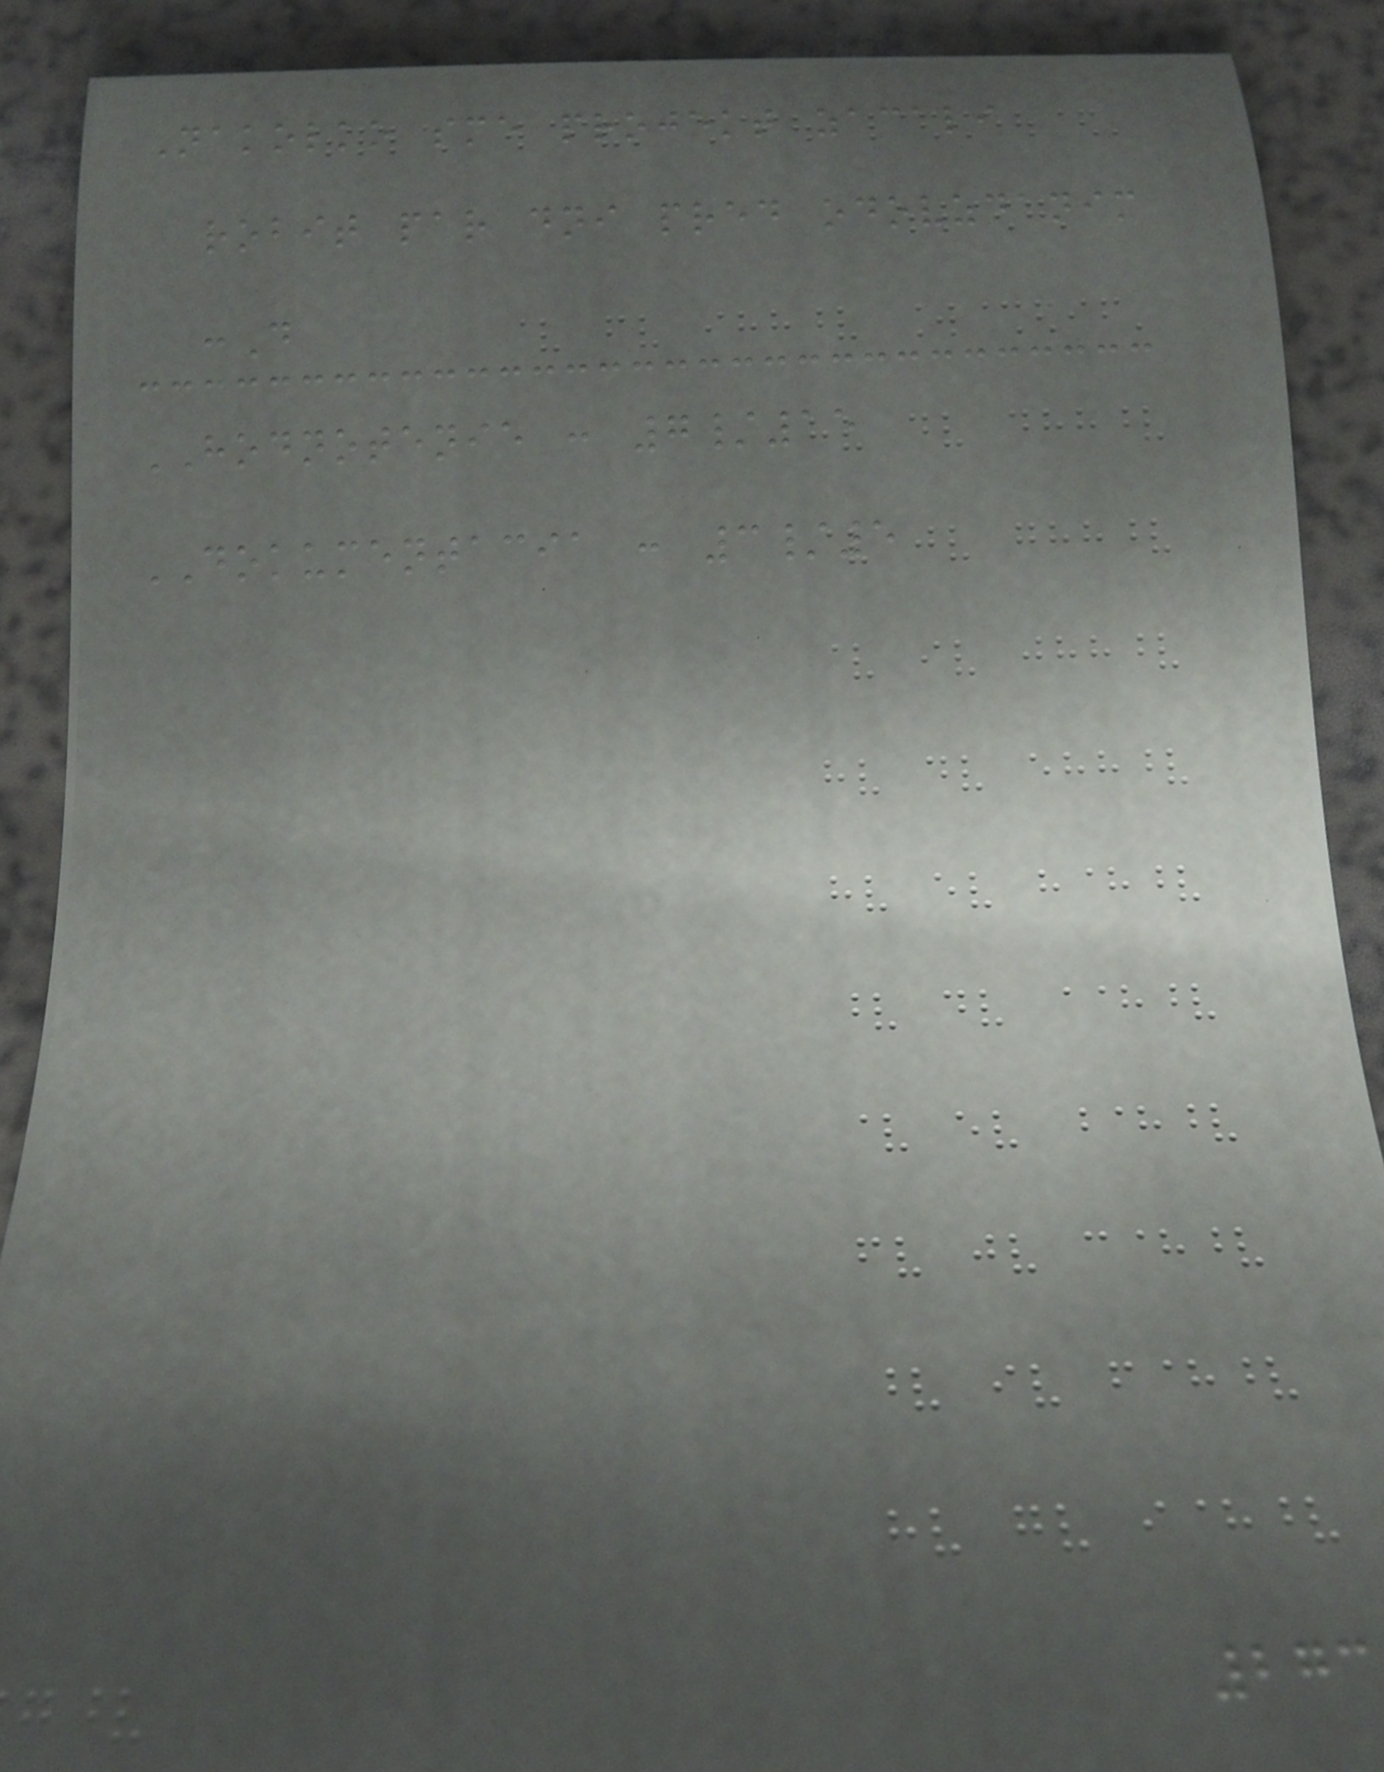Nakolko sme projekt zacali
robit par dni pred odovzdanim
:D
HODNOTENIE : 7/15
DOKUMENTACIA : 3/5
273
